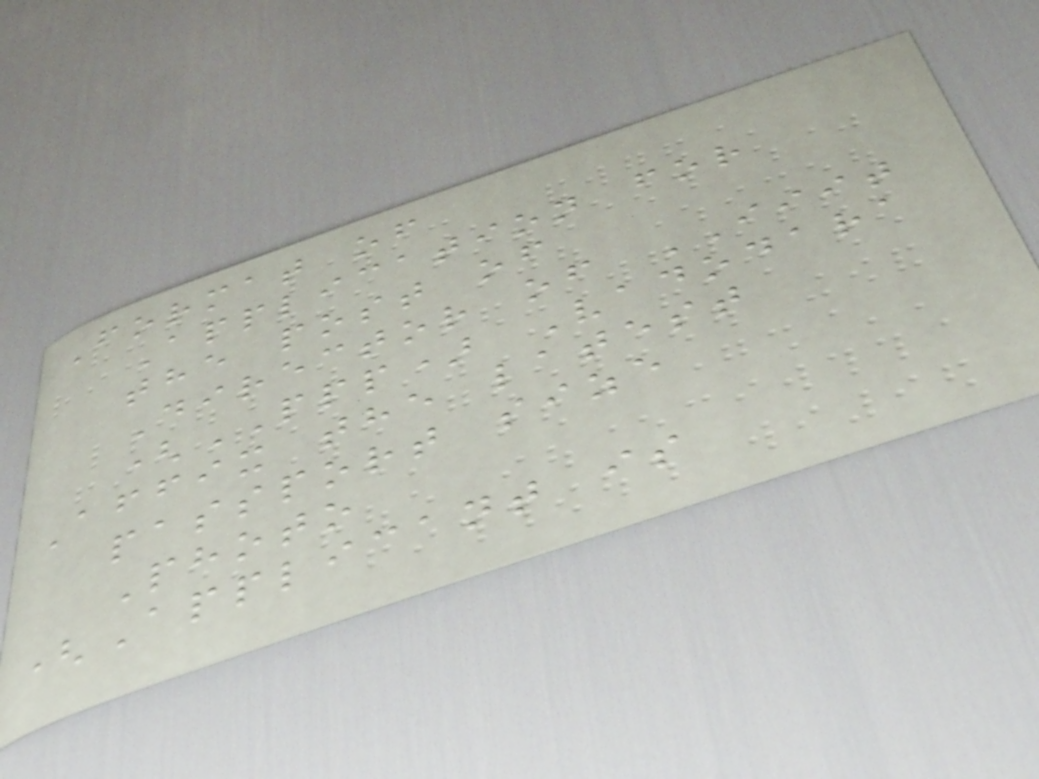Format of
Application for
the post of
Director of IIIT
(PPP) Vadodara
Affix the latest
passport size
Photo
(Applicant is
